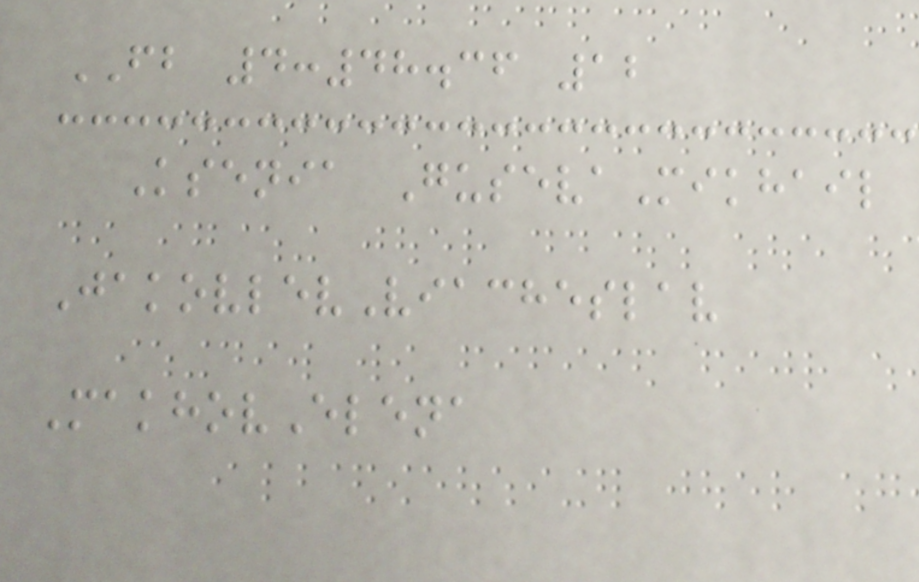FB 4:48.36 12
Ksenia GusevaMikhail
JakovlevViacheslav
MakhovElena
